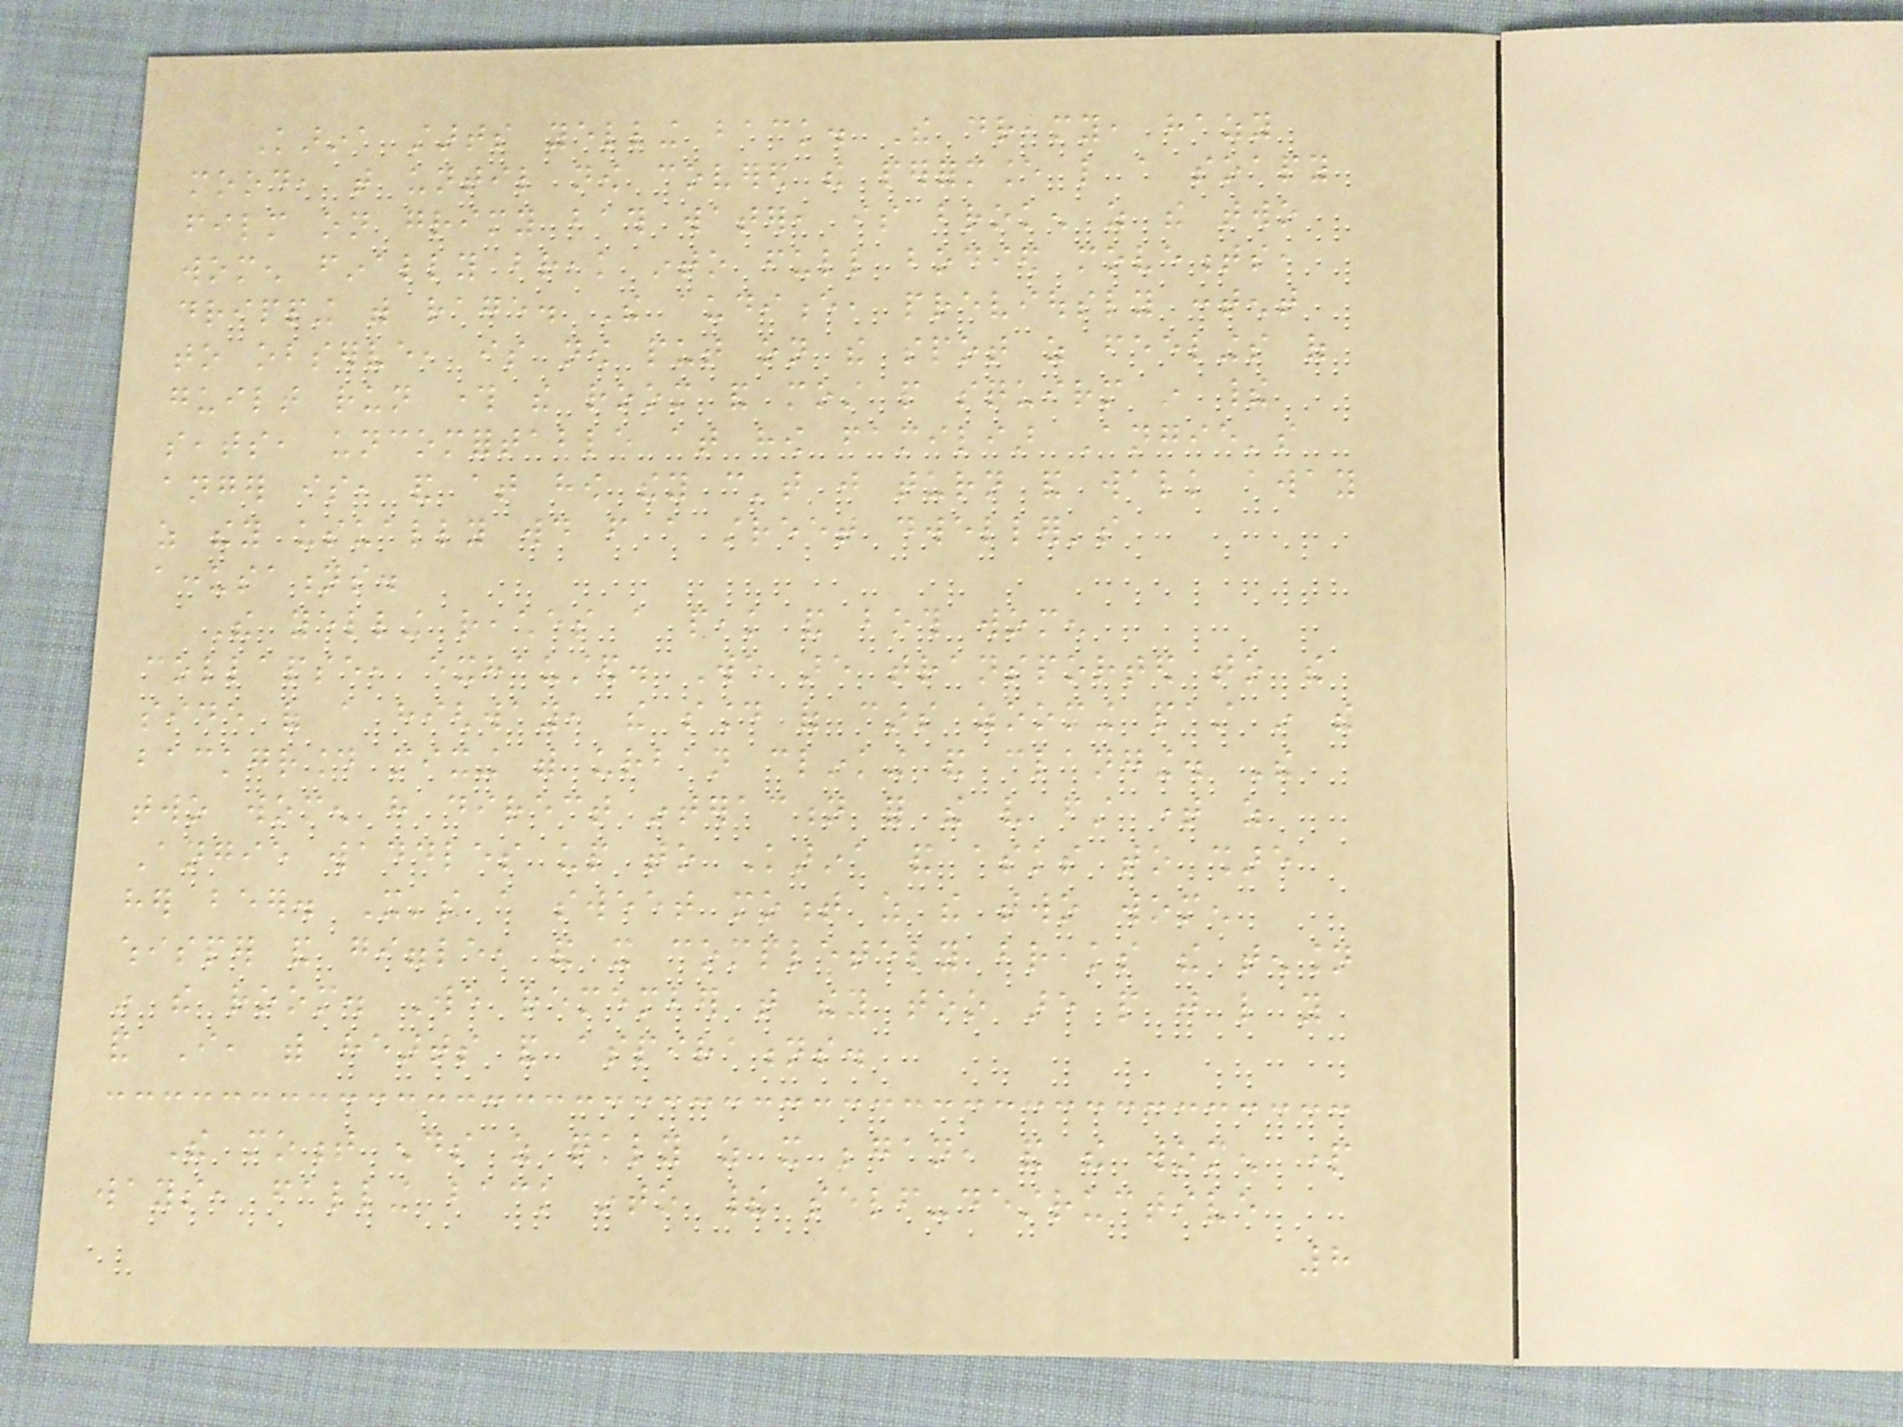Karina starts yelling back. The dreamy, hazy
mood, that until now covered the performance like a soapy
film on grimy bath water, is broken as the two
women finally break into full bodied movements,
dripping with rage. The audience, previously content
to observe, is now put on the spot as feelings of
guilt run through the room and most people squirm in their
seats, uncomfortable at how familiar Angie's
anger is, and at how they can't just turn and walk away
as they usually would from a street dweller's
accusations.
The yelling reaches a peak and both women
collapse, exhausted. We are transported to the
side of a highway, the sound of cars zooming past in the
background mixing with urban clinking and clanging. The
two women have direct interaction for the very first time as
Angie waddles up to Karina and asks to share
her beer. It's a sweet moment as the two women
whisper and giggle, and it completely breaks the tension
in the room. We remember that they too are people just like you
and I, with hearts and aspirations.
The moment ends as quickly as it began, and the women part
ways, falling back into their self-destructive
8
